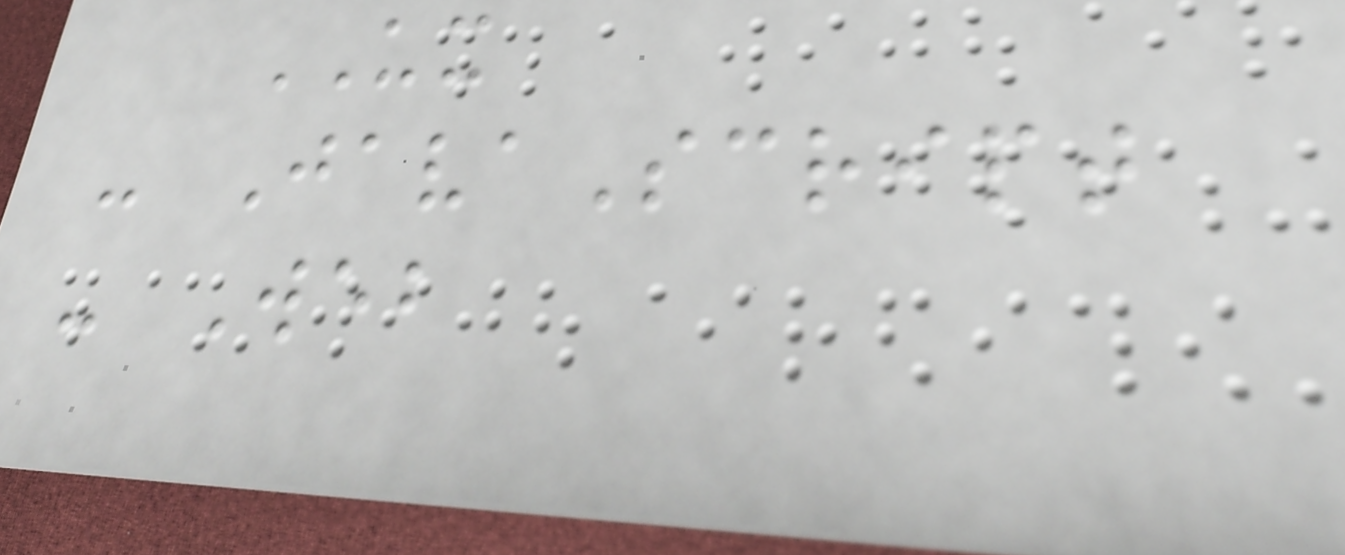UX
- JavaScript
- Web
